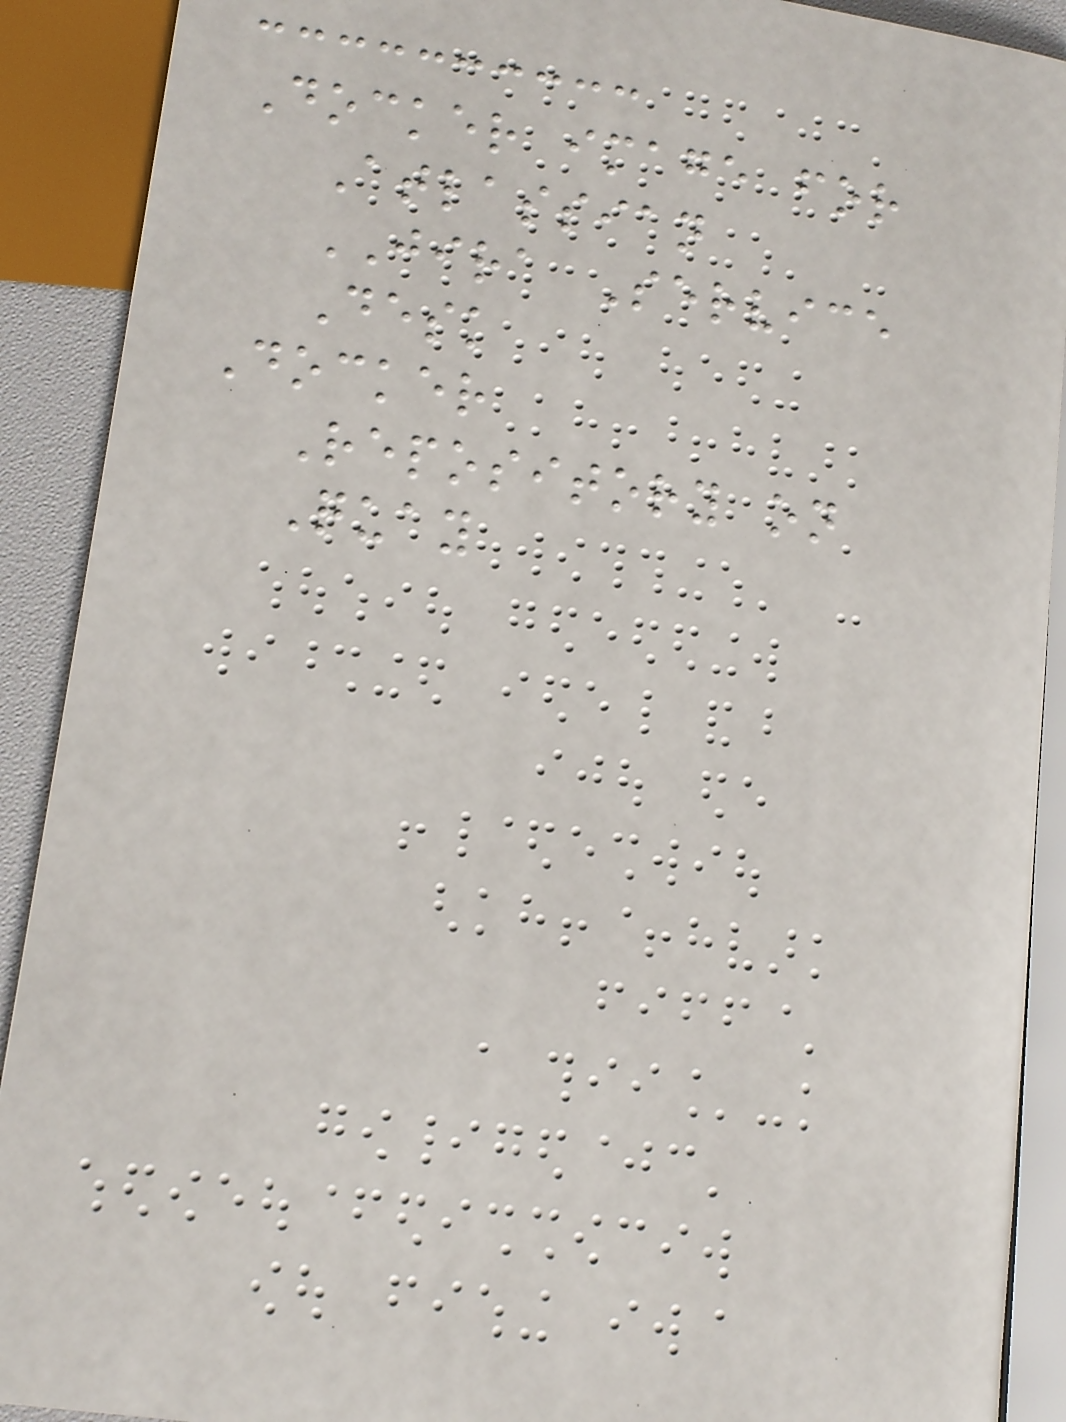Docker image for
Atlassian
JIRA Service
Desk
Docker
Repository on
Quay
